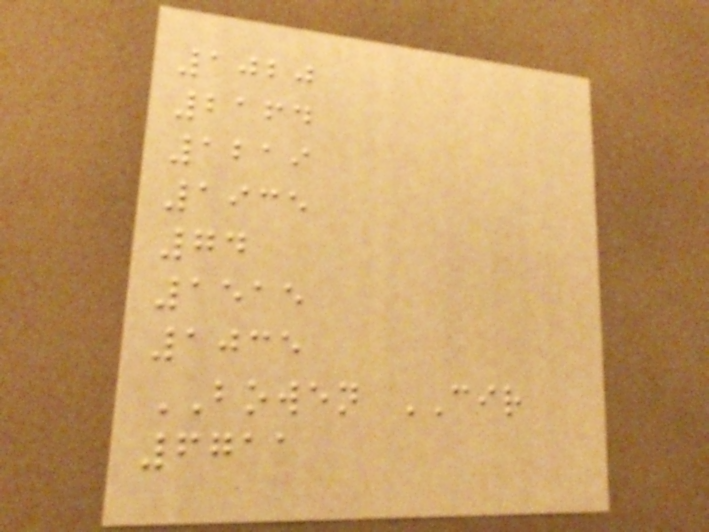1020
2164
1219
1935
74
1515
1035
BOWEN CIR
6711
